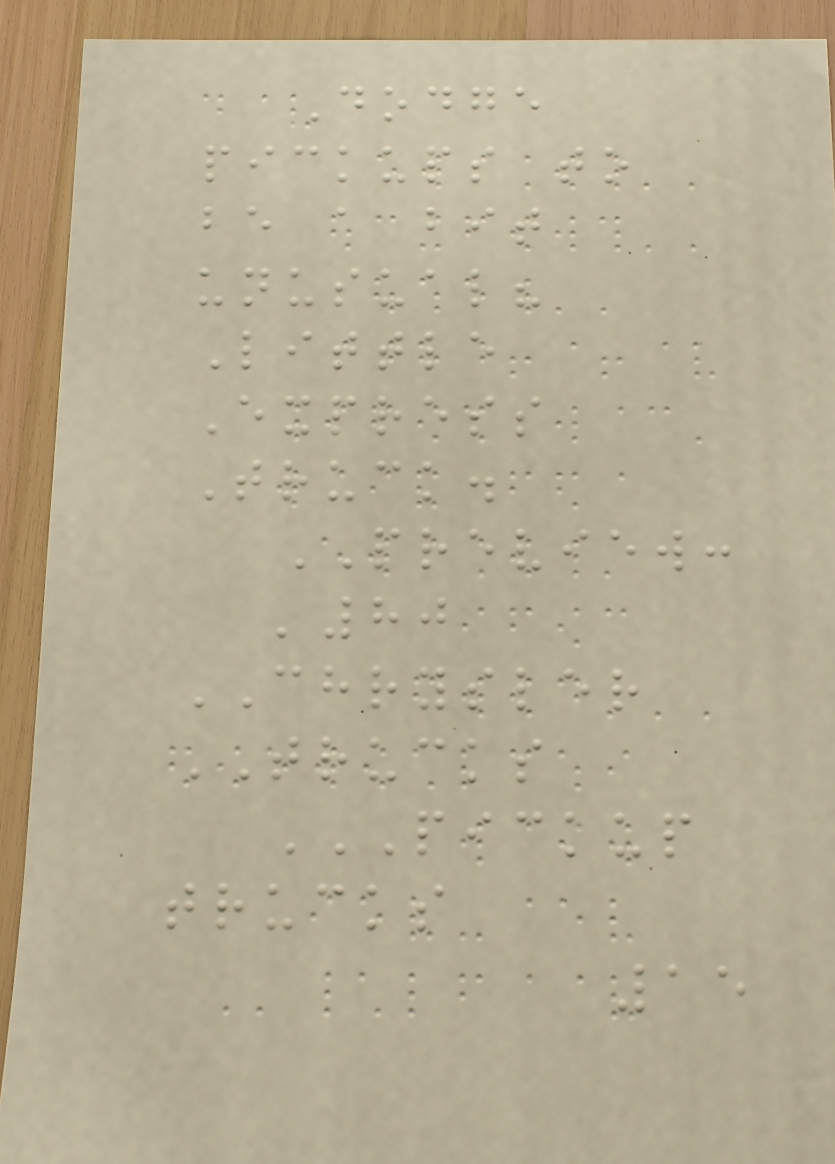Dodge
pickups to
be a bit
unusual?
Little
Express
Truck.
PREVIEW:
'80
CHRYSLER
TRUCKS
PICKUP
TRUCKS
15
